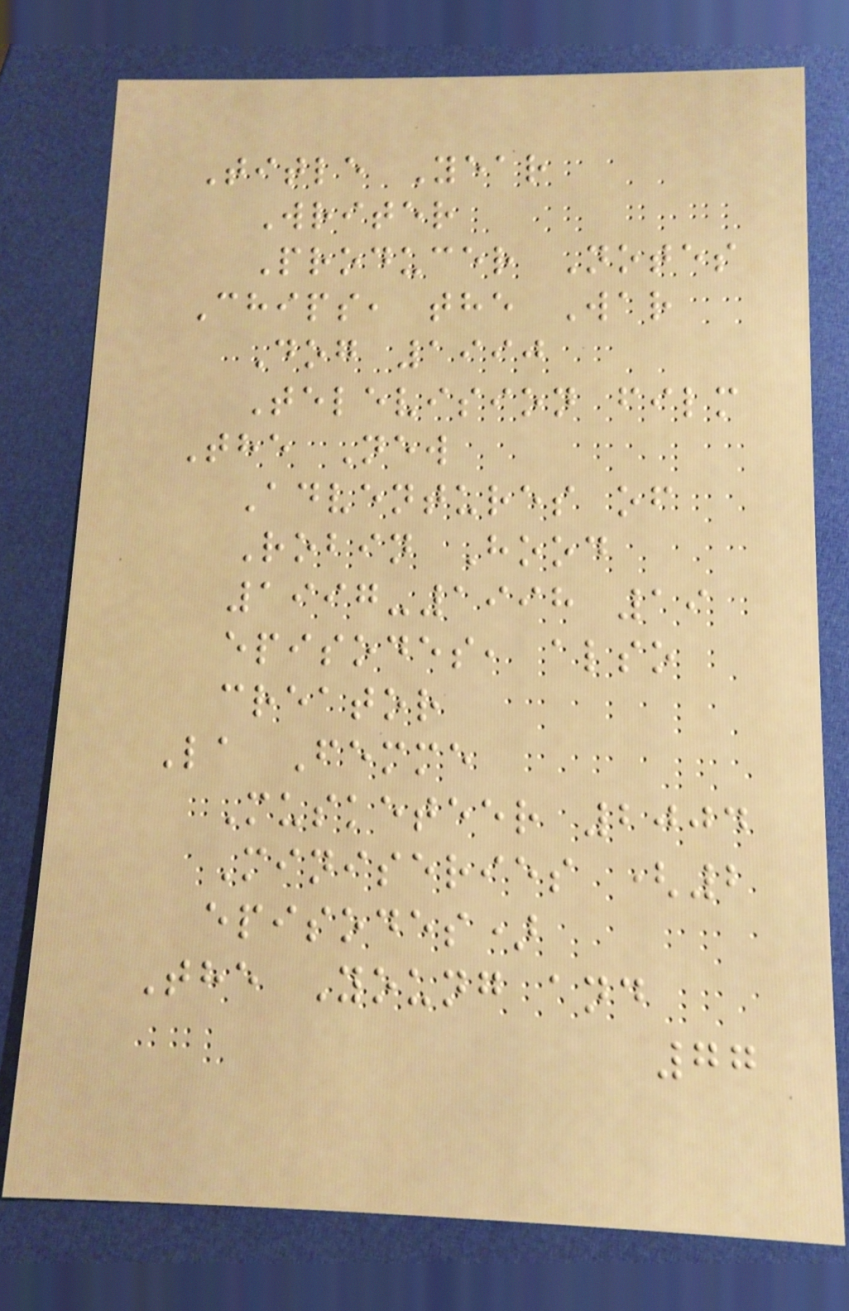Title Year
Writer
Producer Notes
Chips, the War
Dog 1990
Television film
The New
Adventures of
Robin Hood
1997-1998 19
episodes, also
creator
La Femme
Musketeer 2004
Miniseries (2
episodes)
The Young and
77
